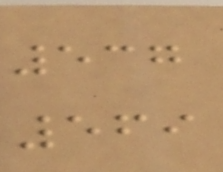537
569
